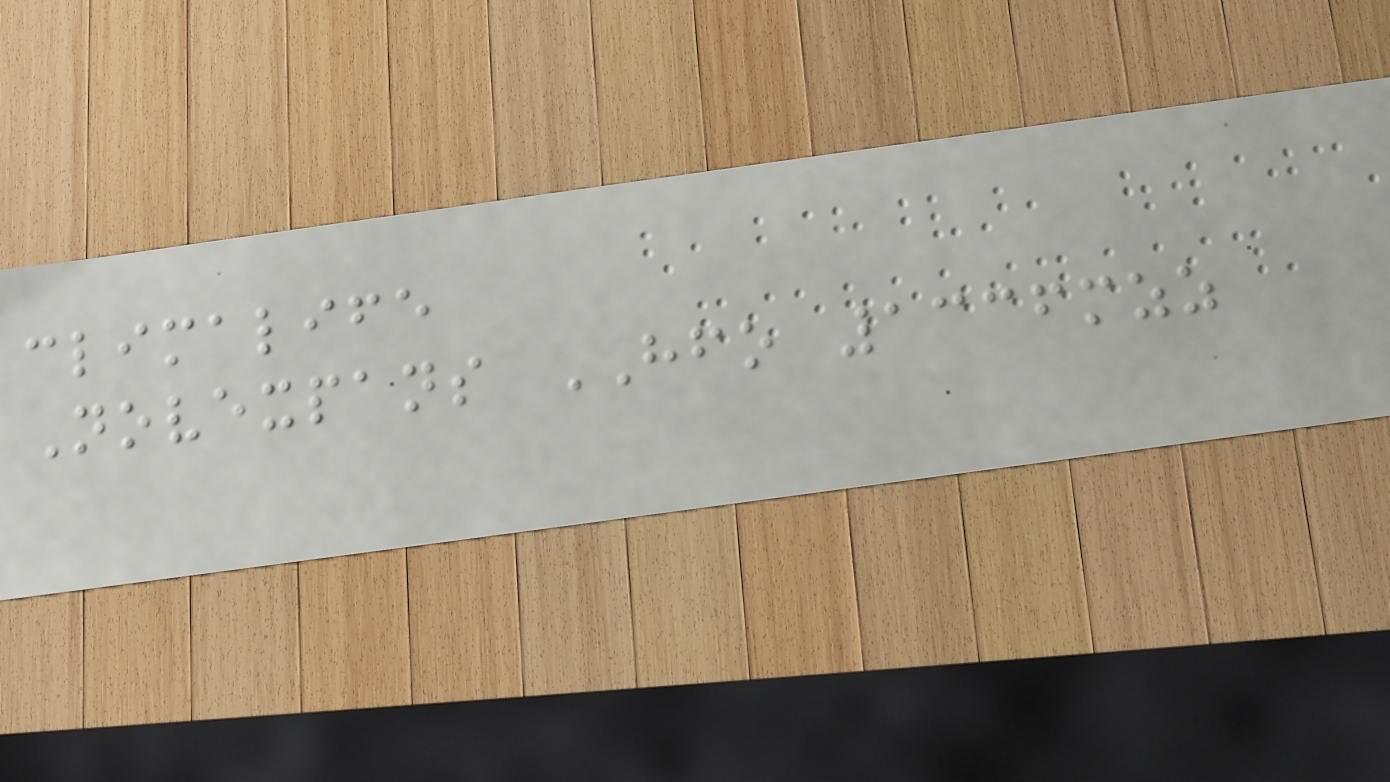climalife
Novexpans HFO 1336mzz
